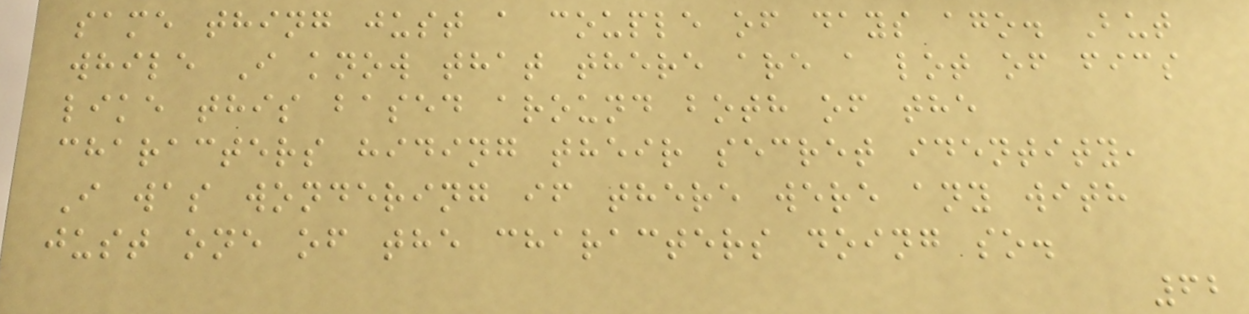same thing just a couple of days ago. But
while I know that there are a lot of fics
like this based around both of the
characters hiding their secret identity,
I was wondering if there were any with
just one of the characters doing so.
62
